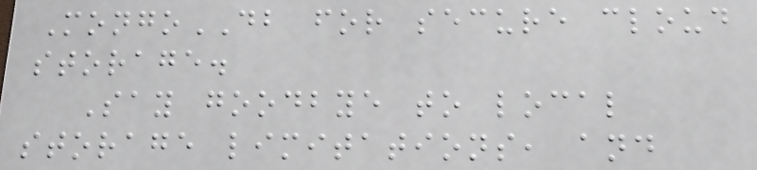MongoDB for secure cloud
storage.
Say goodbye to local
storage limitations, and
